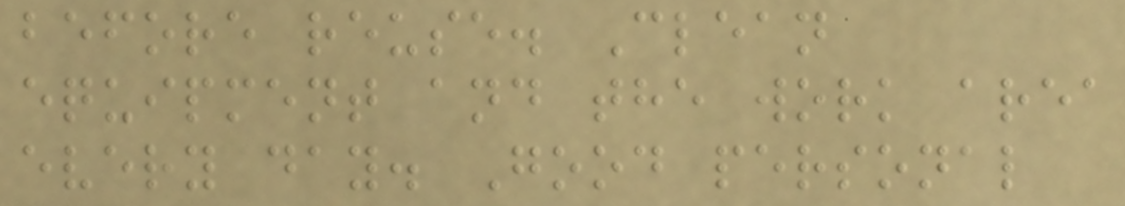before reuse. Clean
equipment and the work area
every day. Good personal
